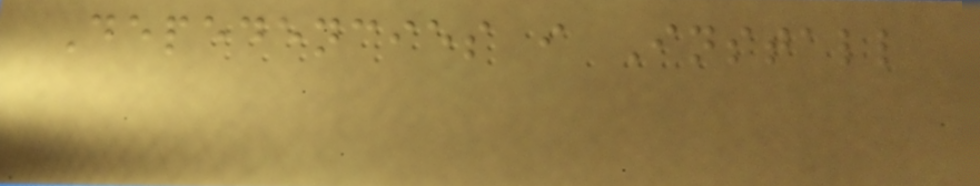Depedencies i Install
